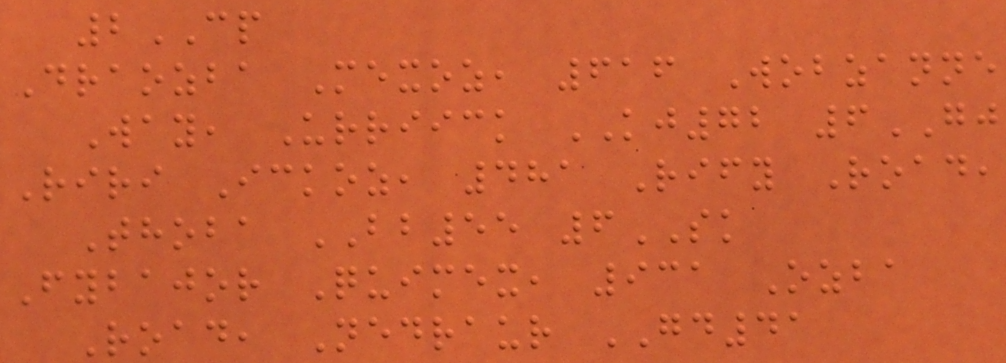2CP
Draozba Mexoz, 616 Wobzanne
Way, Urriick KJ72 6GJ
Riri Ickoz, 481 Rify Road,
Thoba BB55 6SK
Fybajor Quimex, 931 Ozba
Road, Nedraur GD41
